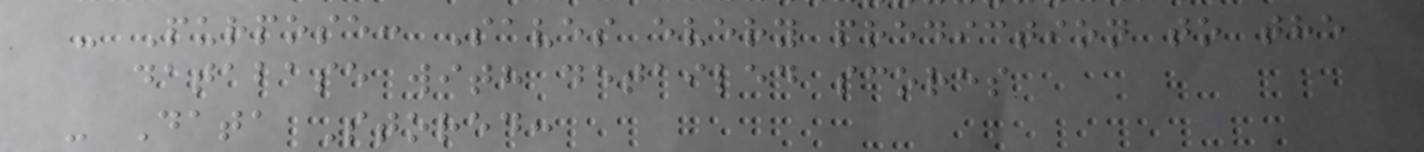- Purpose: Saves every prediction to the
database with detailed scores
- Data Stored:
